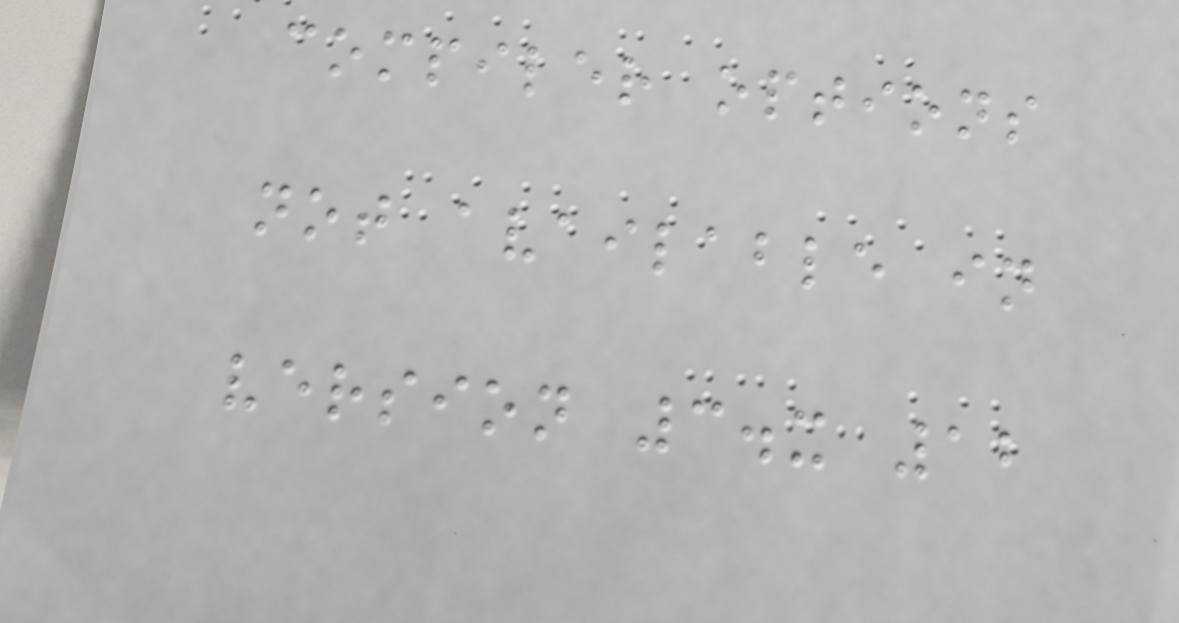compiler options
not available in
version 3.x 12
